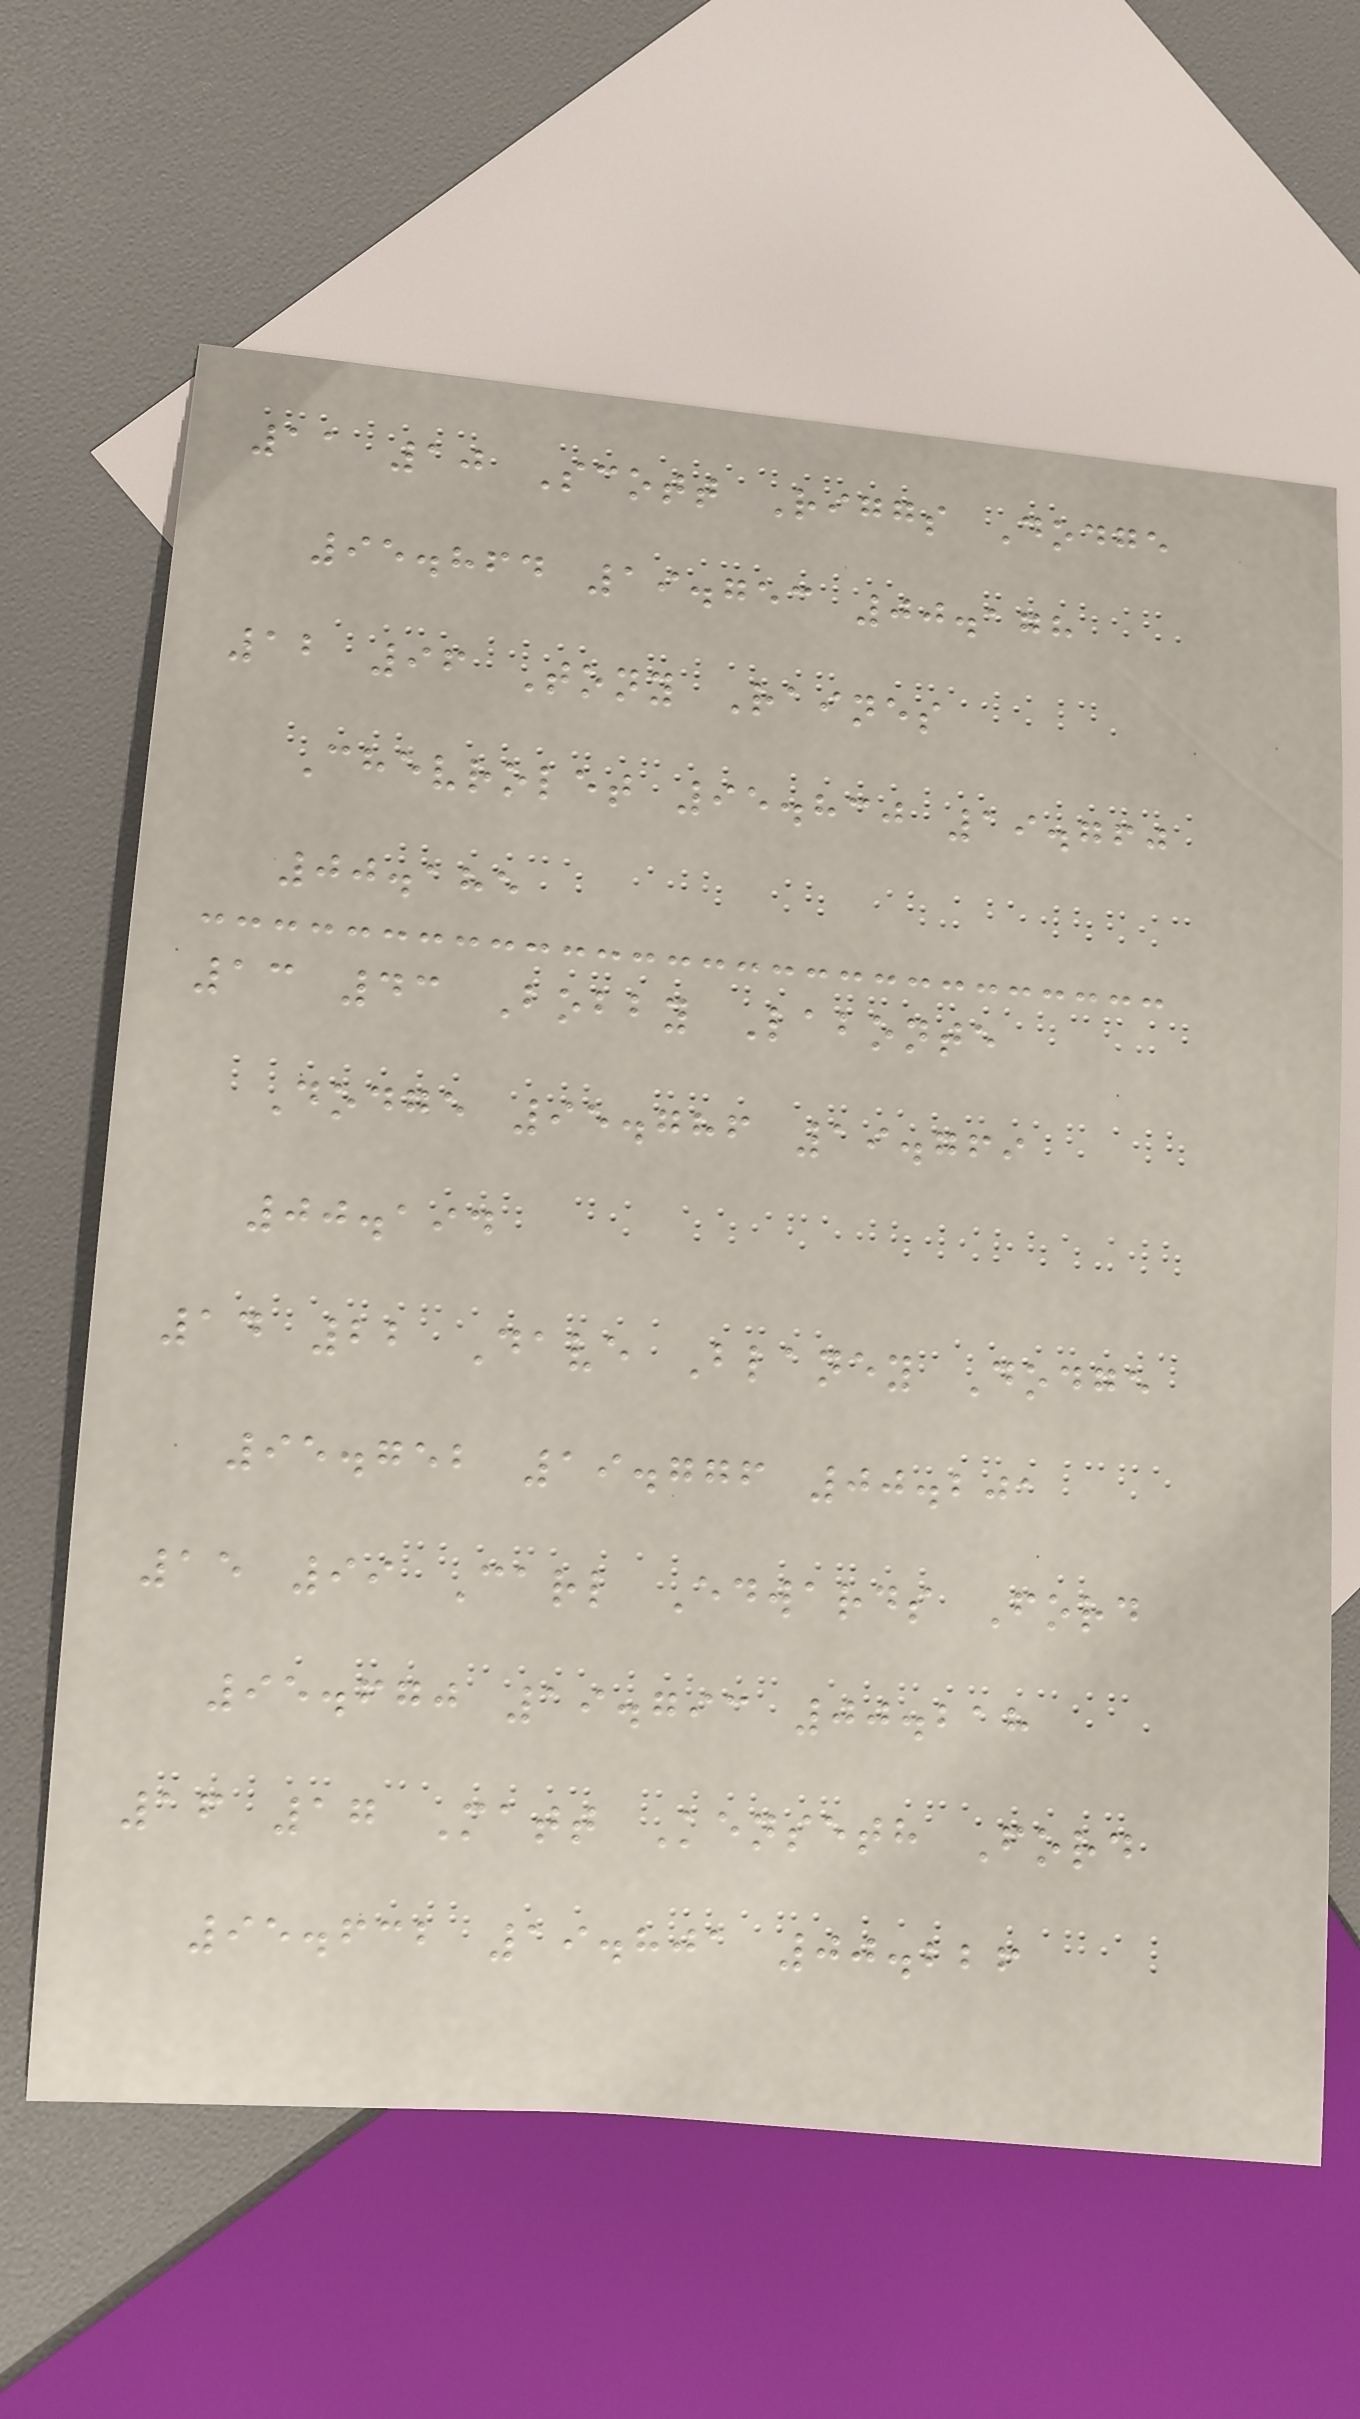11 10 Scott Riggs Dodge
95.864 19.753 00.178
12 96 Tony Raines
Chevrolet 95.830 19.760
00.185
13 43 Bobby Labonte
Dodge 95.786 19.769
00.194
14 22 Dave Blaney Dodge
95.752 19.776 00.201
15 99 Carl Edwards Ford
95.670 19.793 00.218
16 17 Matt Kenseth Ford
95.632 19.801 00.226
